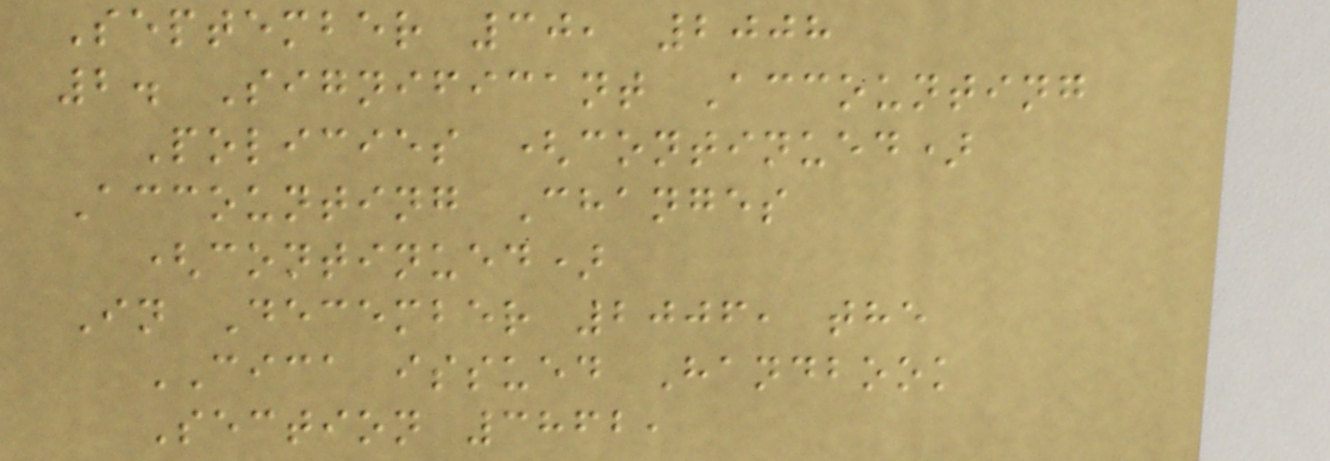September 30, 2008
2. Significant Accounting
Policies (continued)
Accounting Changes
(continued)
In December 2006, the
CICA issued Handbook
Section 3862,
